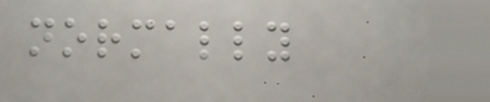normally
